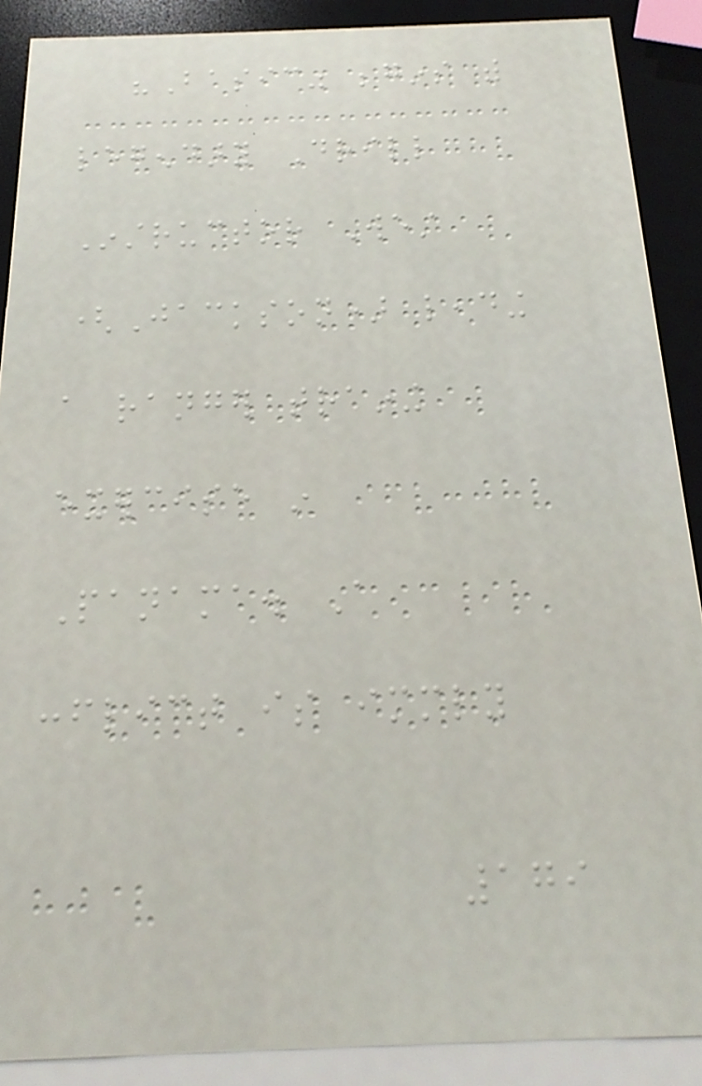"Basic" begins with
legendary Drill
Instructor West
(Jackson) leading
a ranger training
exercise in
Panama. A
conflict is immediately
179
